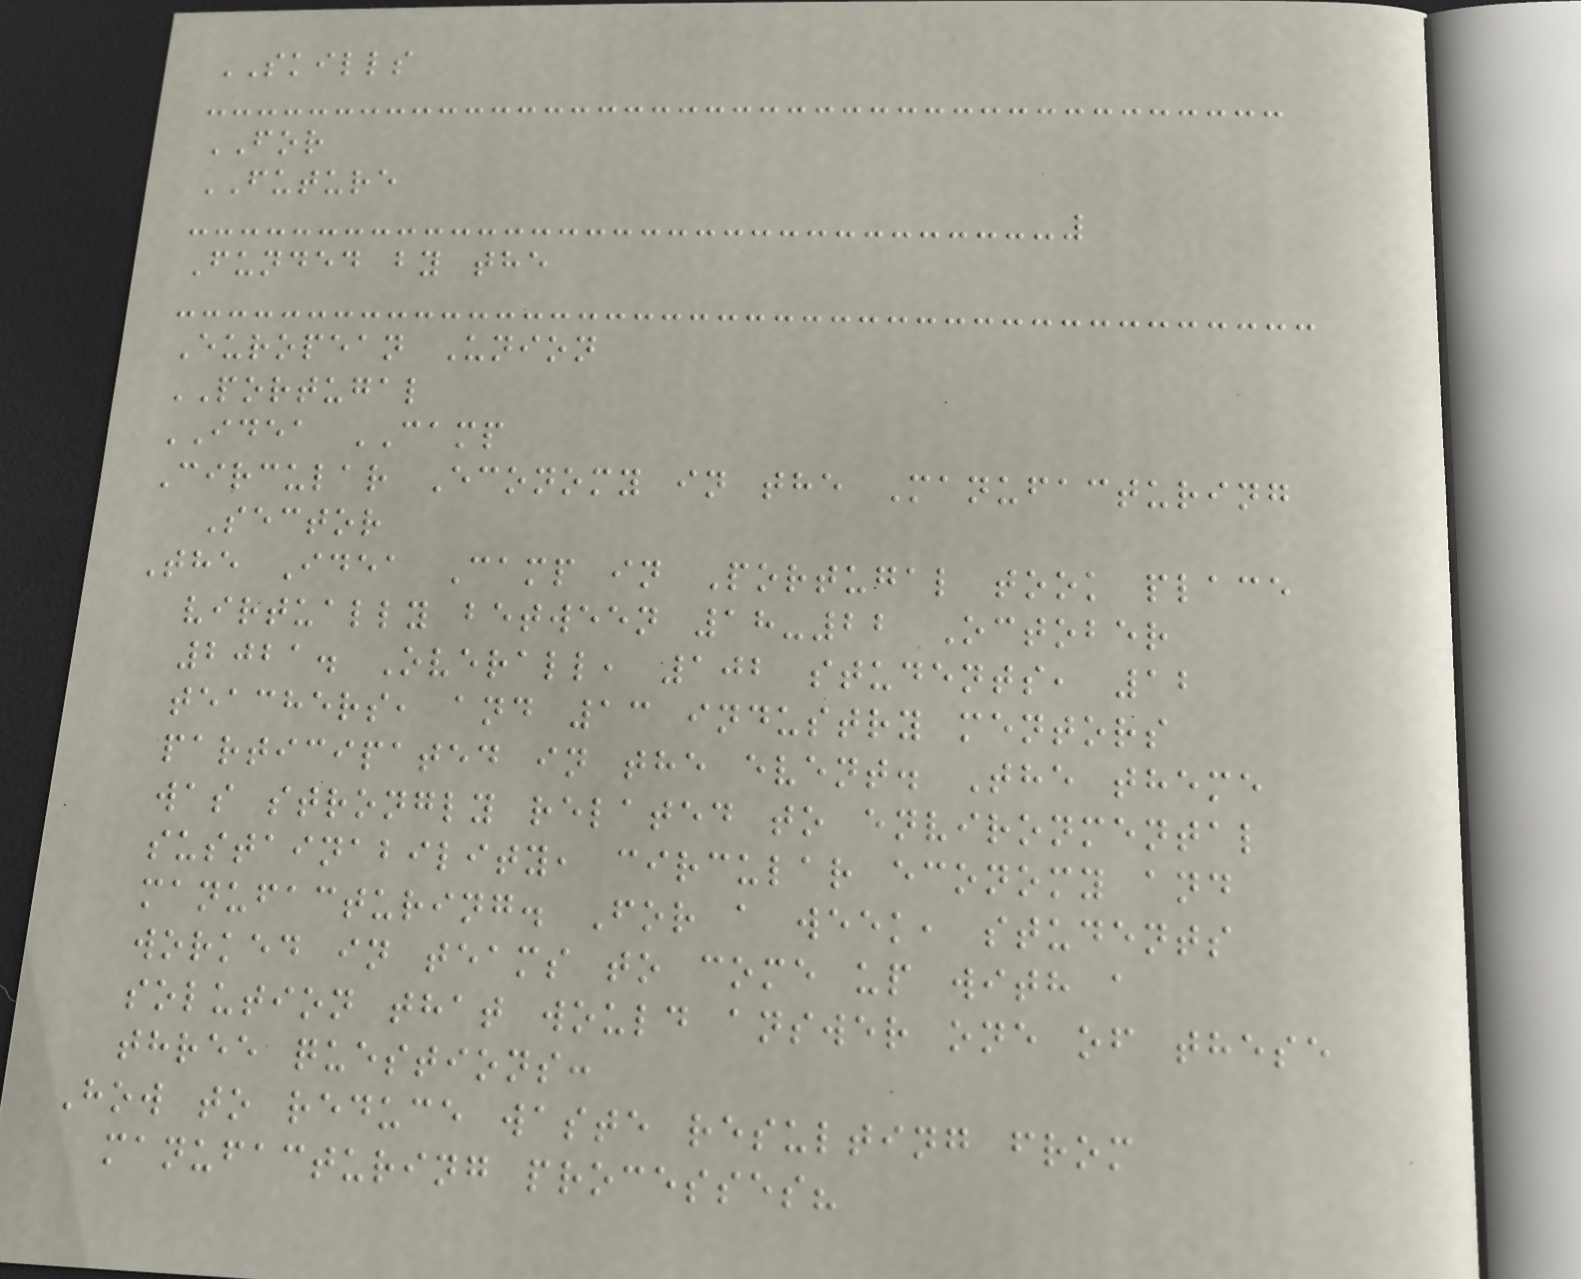SKILLS
FOR
FUTURE
Funded by the
European Union
PORTUGAL
IDEA CAMP
Circular Economy in the Manufacturing
Sector
The Idea Camp in Portugal took place
virtually between 18-22 October
2021. Overall, 102 students, 12
teachers, and 13 industry mentors
participated in the event. The theme
was strongly related to environmental
sustainability, circular economy and
manufacturing. For a week, students
worked in teams to come up with a
solution that would answer one of these
three questions:
How to reduce waste resulting from
manufacturing processes?
